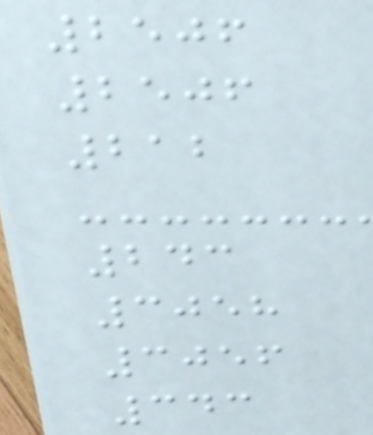2506
2506
212
243
3058
3056
343
